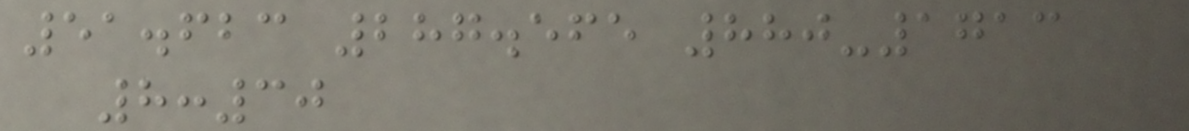51.623 287.565 880-1713
8:30
